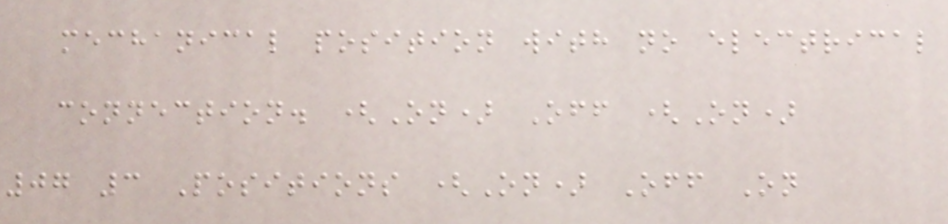mechanical position with no electrical
connection. (On) Off (On)
07 3 Positions (On) Off On
